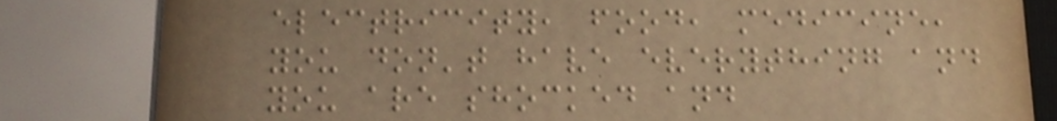electricity, food, medicine,
you don't have everything and
you are shocked and
